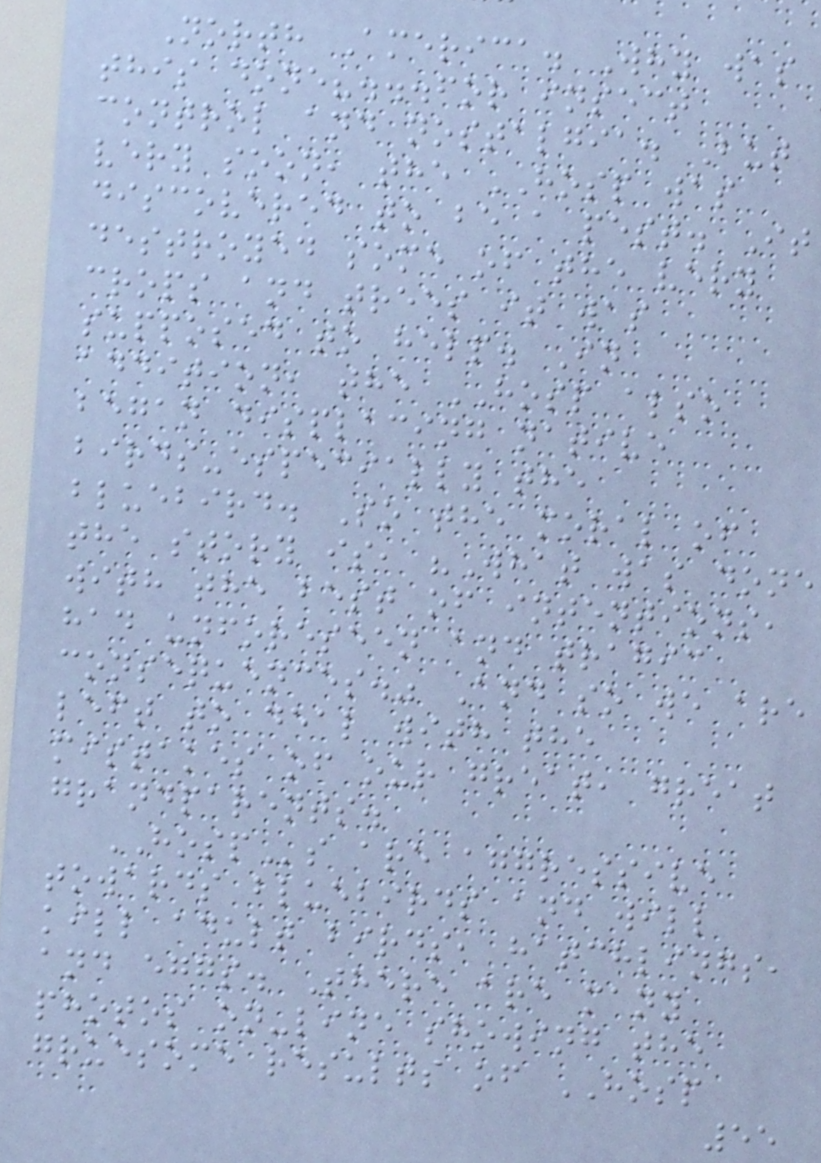North America. Why was
this done?...for insect
control and nostalgia. But
very soon, the HOSP was
discovered to be a pest. It
destroyed some of the very
crops and trees it was
supposed to help. In
addition, the HOSP also
began displacing native
birds-especially the
bluebird. So the moral of
the story is, "What was done
with the best of intentions,
had unforeseen and tragic
consequences." And so we are
left to deal with the
mistakes of our great, great
grandparents.
HOSPs are aggressive
towards bluebirds and will
kill adult birds, hatchlings,
and eggs. There are many
photos on-line showing the
gruesome results of HOSP
55
